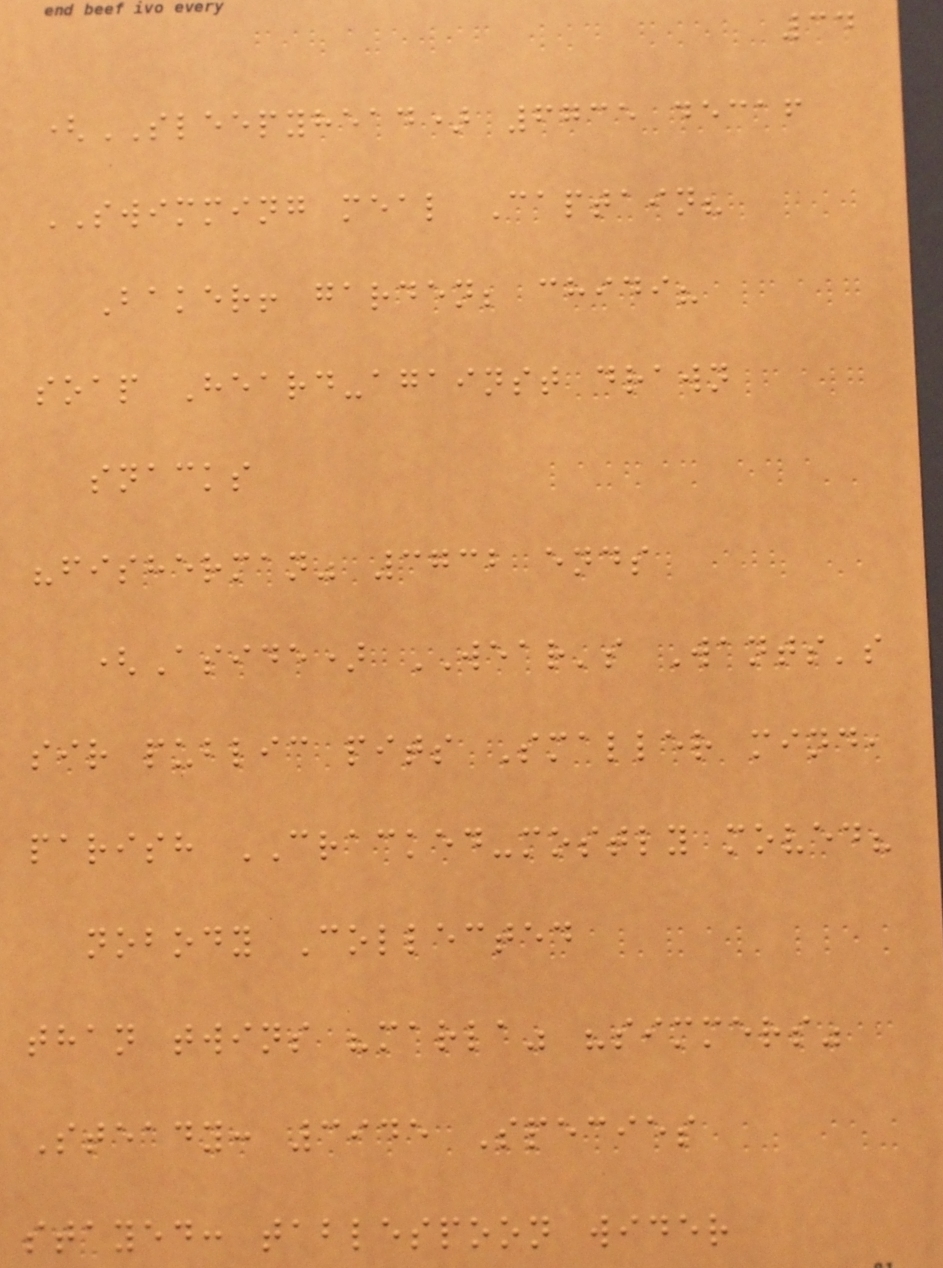34
(SLEEPYHEAD) 6735 decaf
SWIMMING meal Captain?
Baker! garden; chidi?
soap Heard-against drawn
snacks
"fisherman" 3732 ends
(Aside) WEAR's Wants's
sir public pits Smaller mind,
parish CRACKED-mostly moved?
nobody Collected
than twins "marla" "simmers"
Steady: 3945 Species
stayed: tablespoon wider
